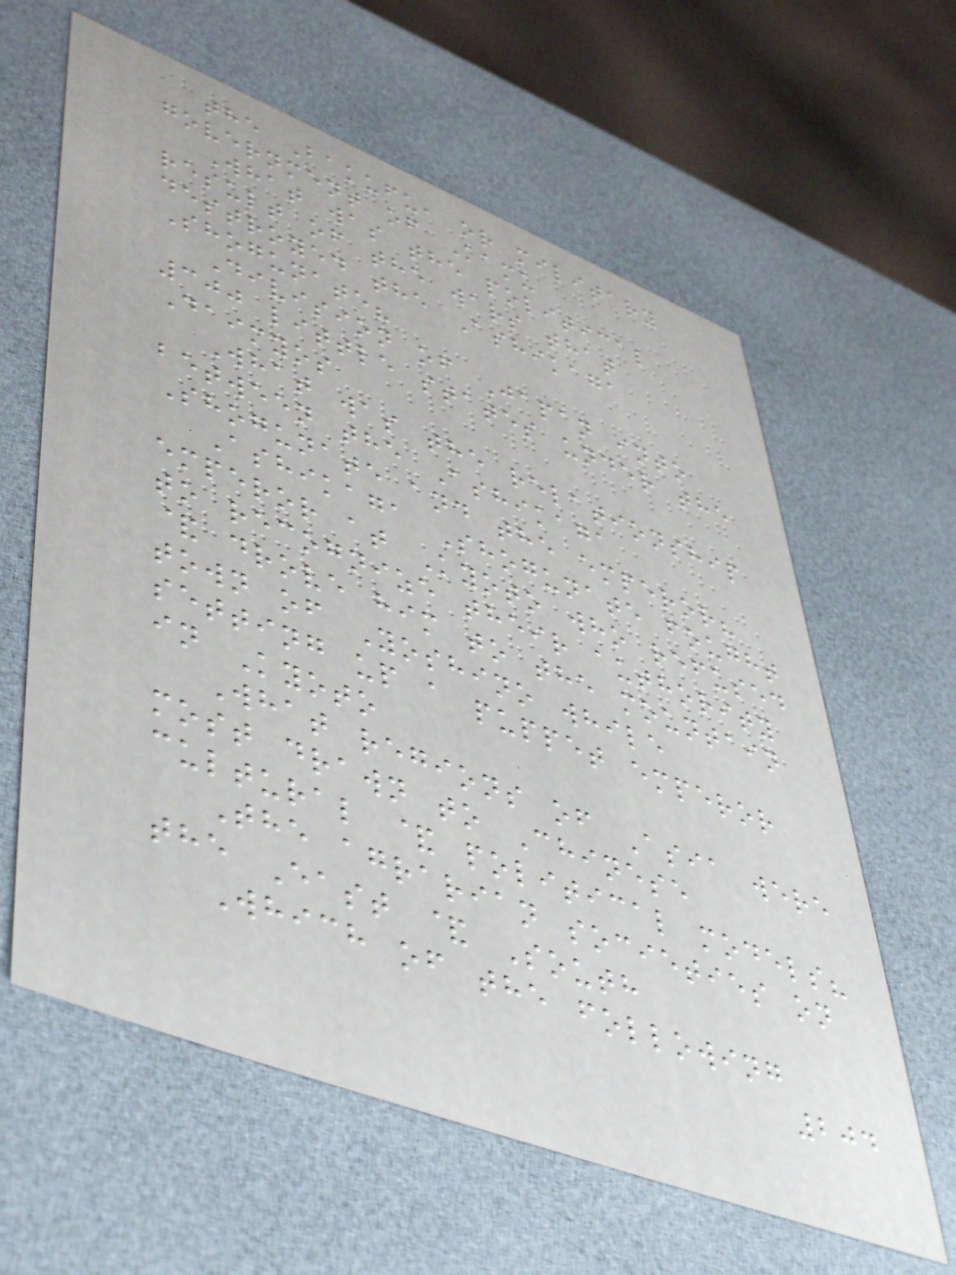the Bakufu, or military
government of Kamu
What was the political
result of the wars that
destroyed the Ashikaga
Shogunate?
Division of Japan into
300 little states under the
Daimyos
What was the relationship
between the Ashikaga
Shogunate and the emperor?
Ashikaga Shogunate fought
emperor at Kyoto who refused
to recognize their authority
& drove him to the mountain
town of Yoshino while
setting up a puppet emperor
in Kyoto
What regions of Asia were
most drawn to Chinese
cultural & political models?
The agrarian societies on
the East & South
Which of the following
204
